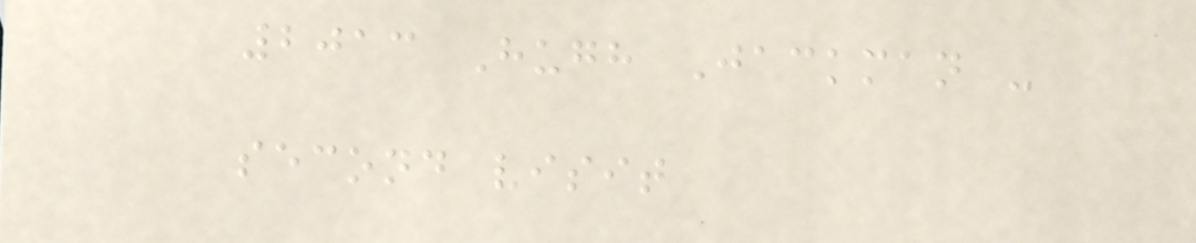2013 Hugh Jackman -
second visit
